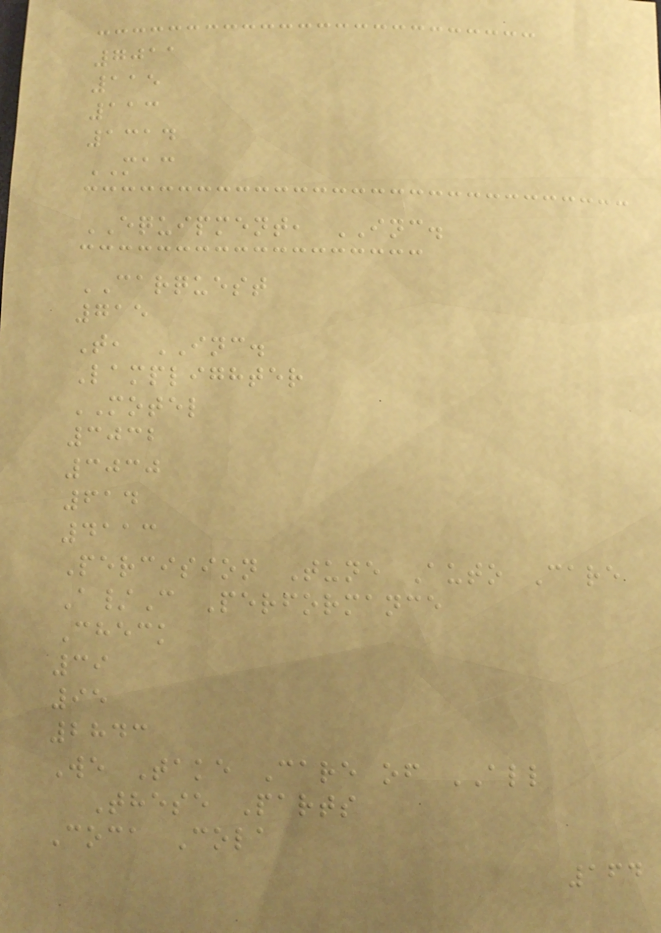7011
115
113
1314
MAC
EQUIPMENT, INC.
CARQUEST
715
T, INC.
Lamplighter
MOTEL
3032
3030
614
4113
Percision Tune Auto Care
A/C Performance
Check
39
95
2843
We Take Care of ALL
These Parts
Coca Cola
164
